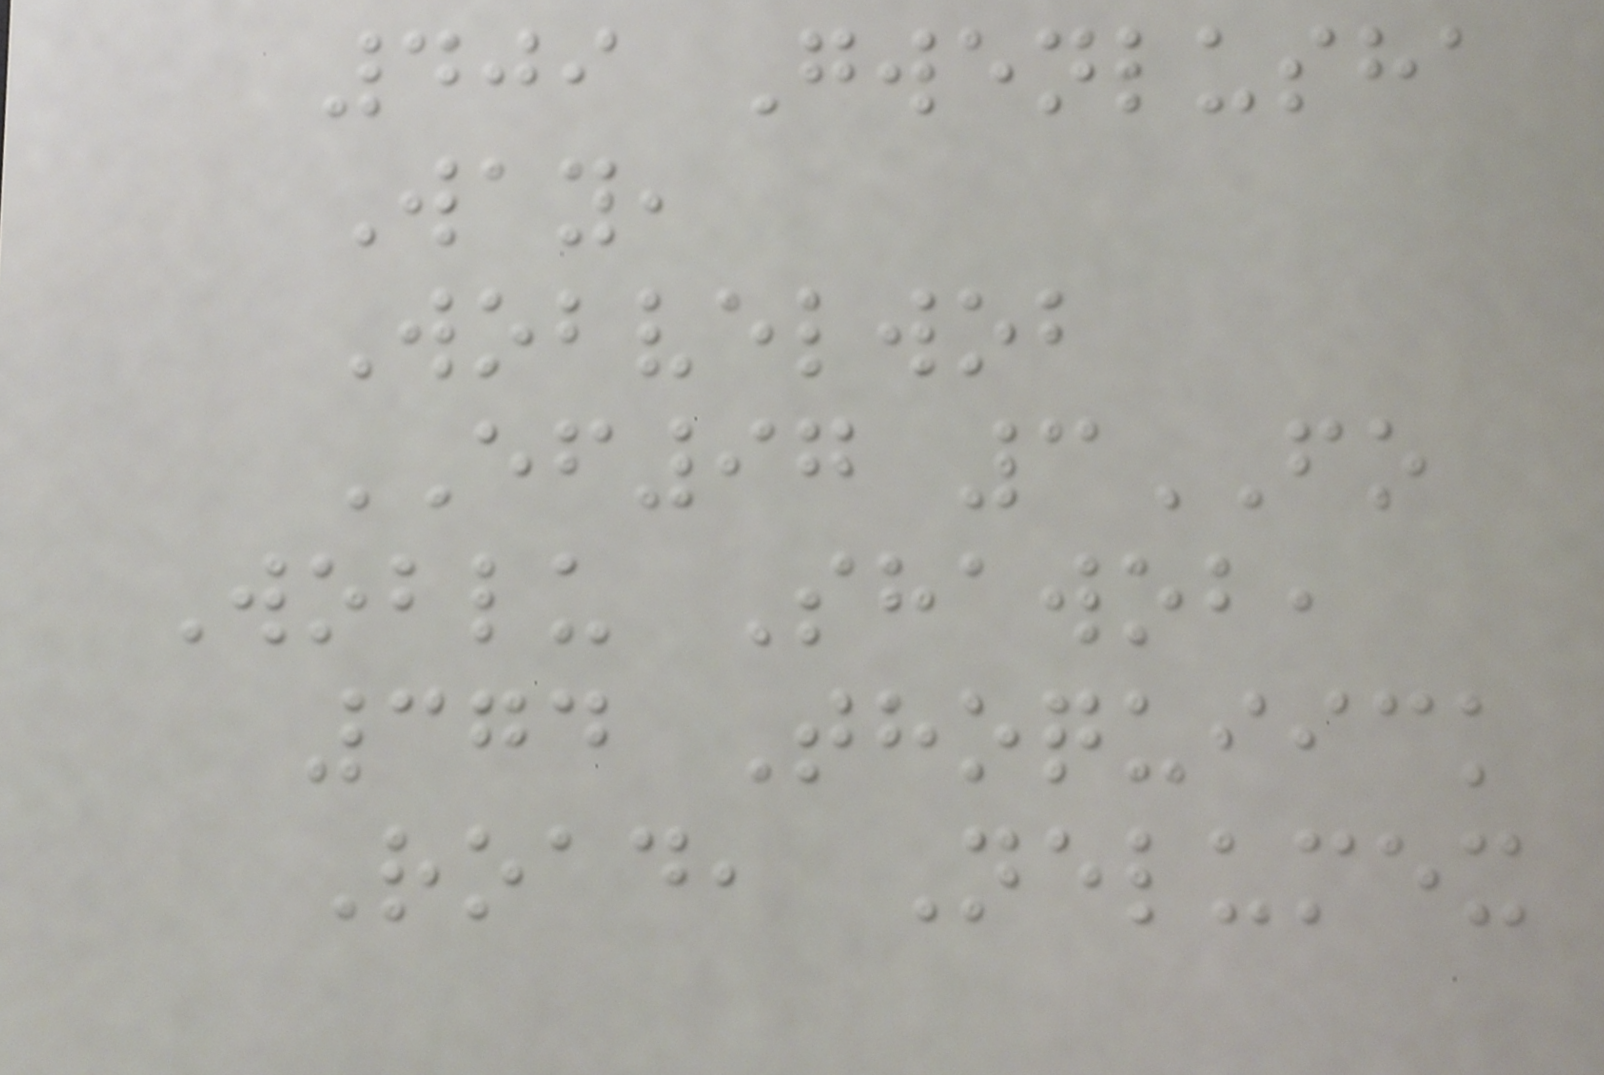409 Gwenlusha
Way,
Wobvelwob
EF97 3FO
Woblu Shawob,
374 Thoquiick
Road, Nelumex
